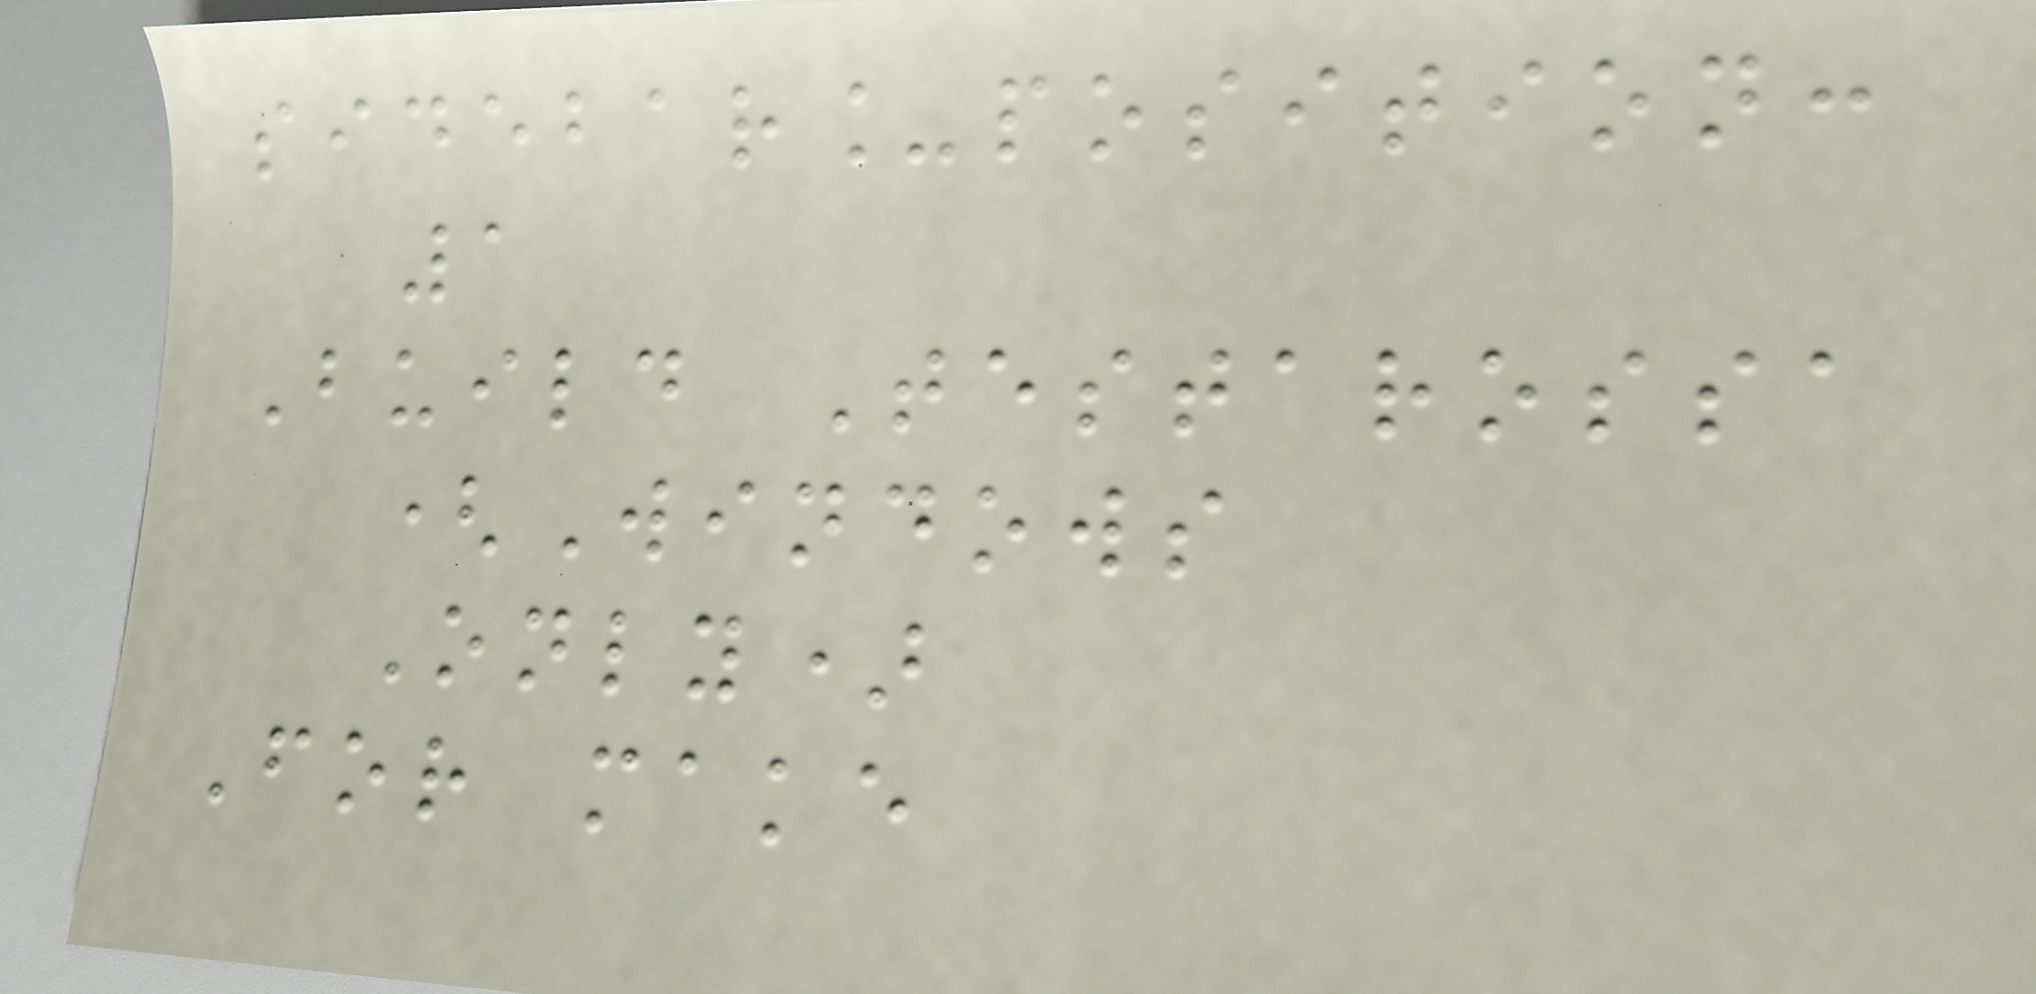sidebar_position:
1
Build Testarossa
(Windows
Only)
For make
